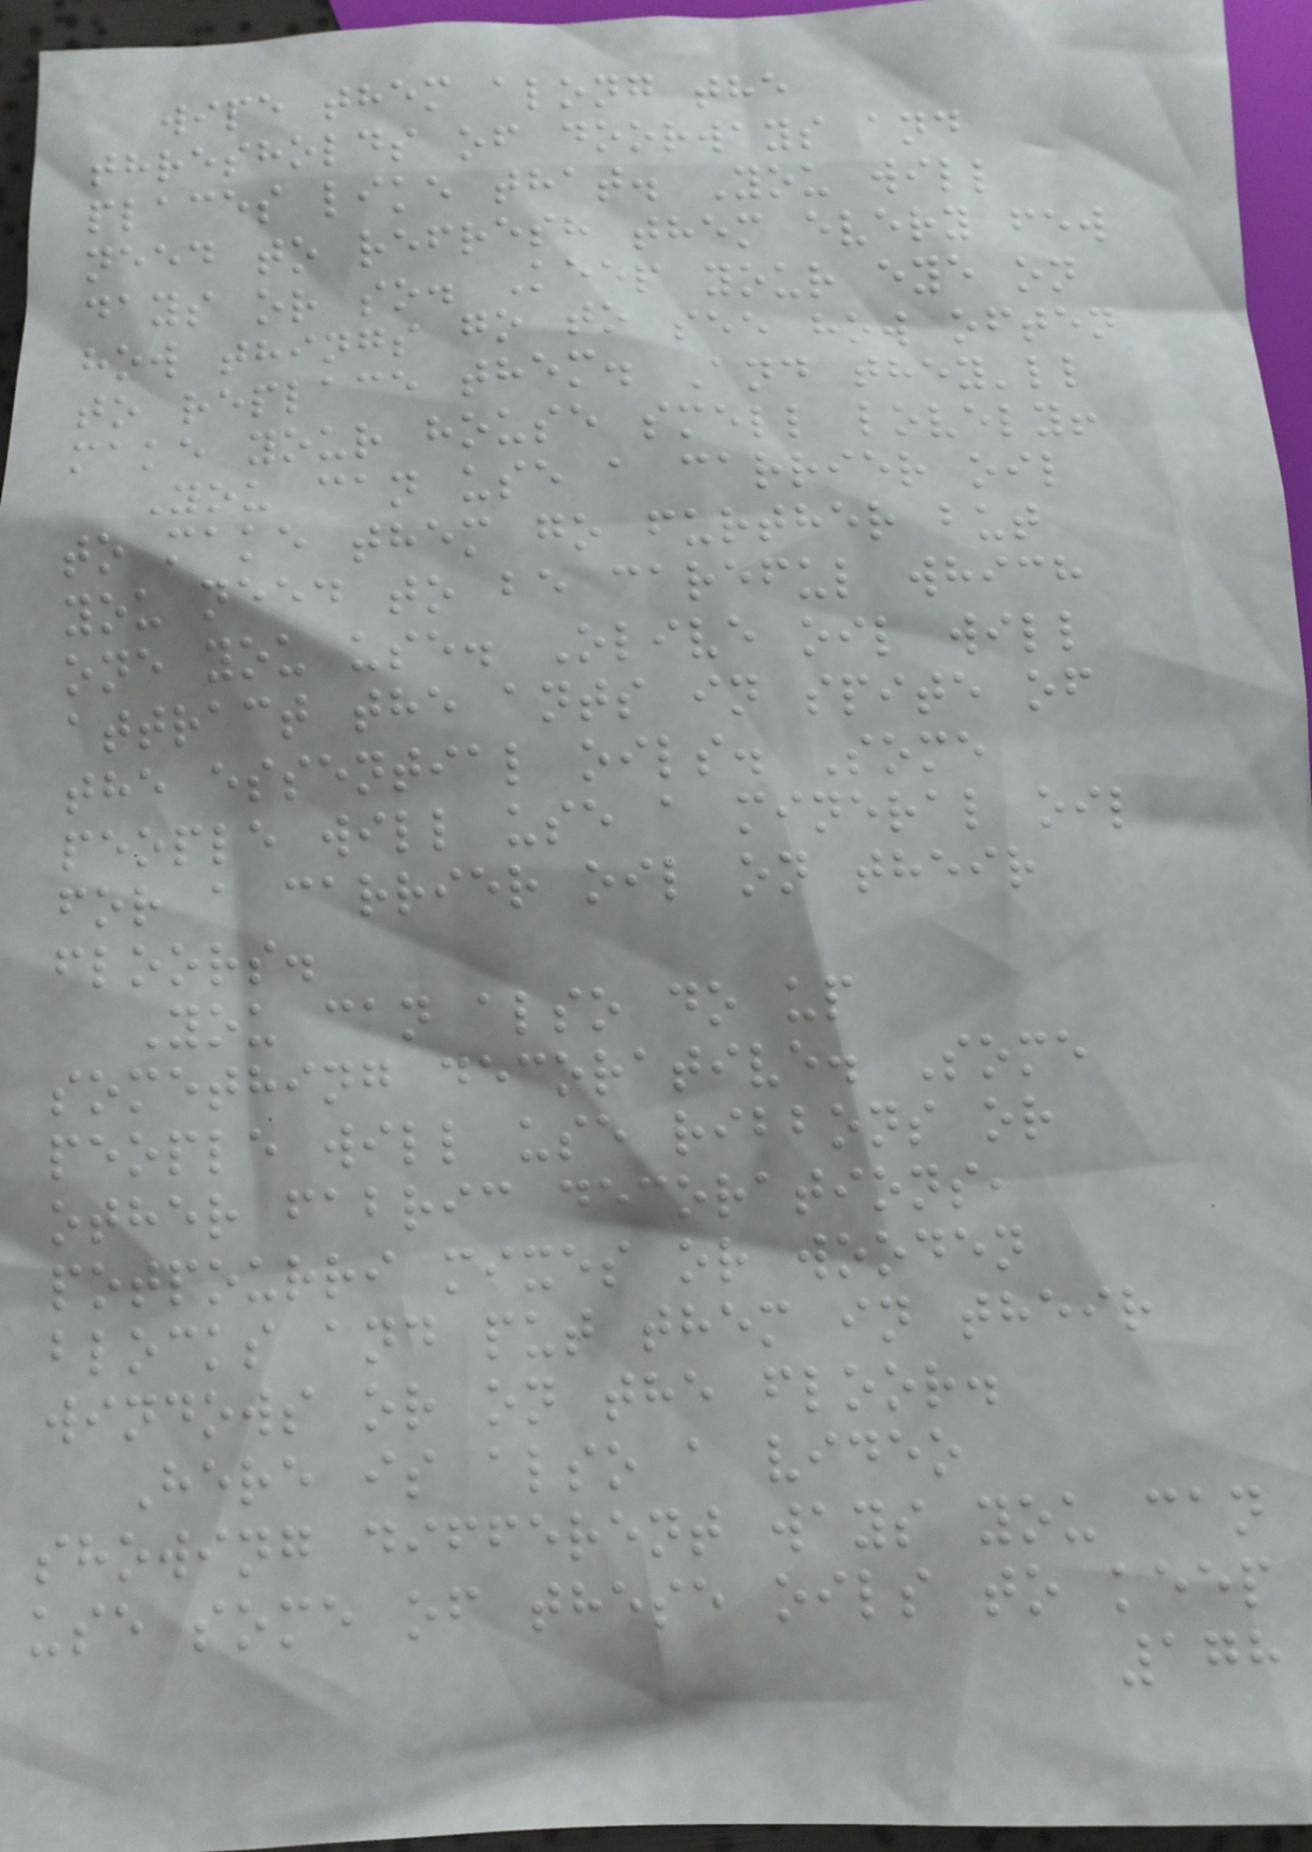wipe them along the
thresholds of doorways and
places like that. You will
need to refresh them every few
days or so. Keep your eye on
how things go to see how often
to replace them. And they'll
make your house smell lovely!
You can use a carrier oil
to make them go further but
you need to be careful which
one you use. Olive oil will
attract the ants in spite of
the essential oils. Some
people will use a mineral oil
for a carrier oil on their
floors.
You can also do up
something decorative. Some
people will use ribbons or
other fabric decorations,
potpourri mixes or wooden
blocks and put them in their
windows or on the floor.
Here is also a video
showing different ways you can
use some of these oils to keep
178
